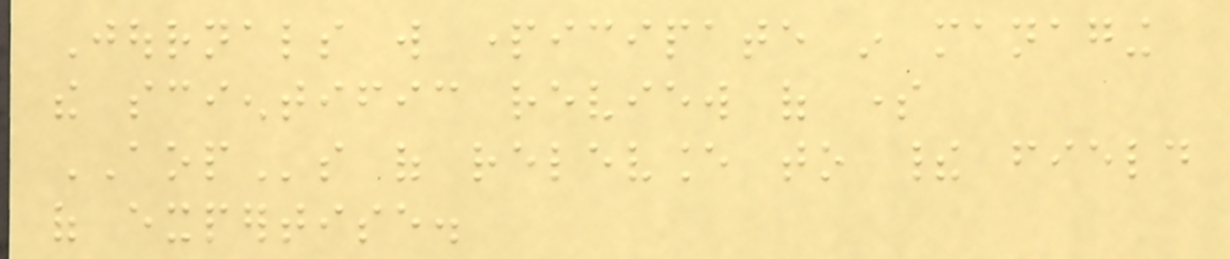Journals will participate in managing
the scientific review of some
AOPs of relevance to their field
of expertise.
